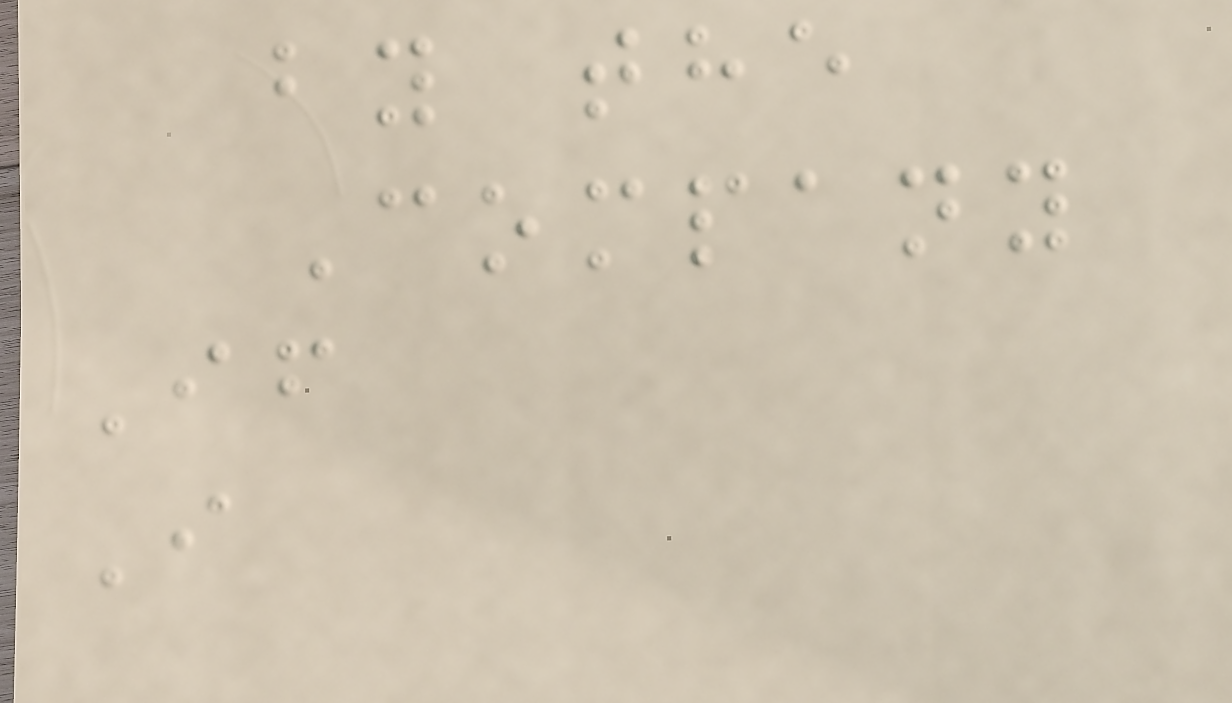by the
Company
If
I
